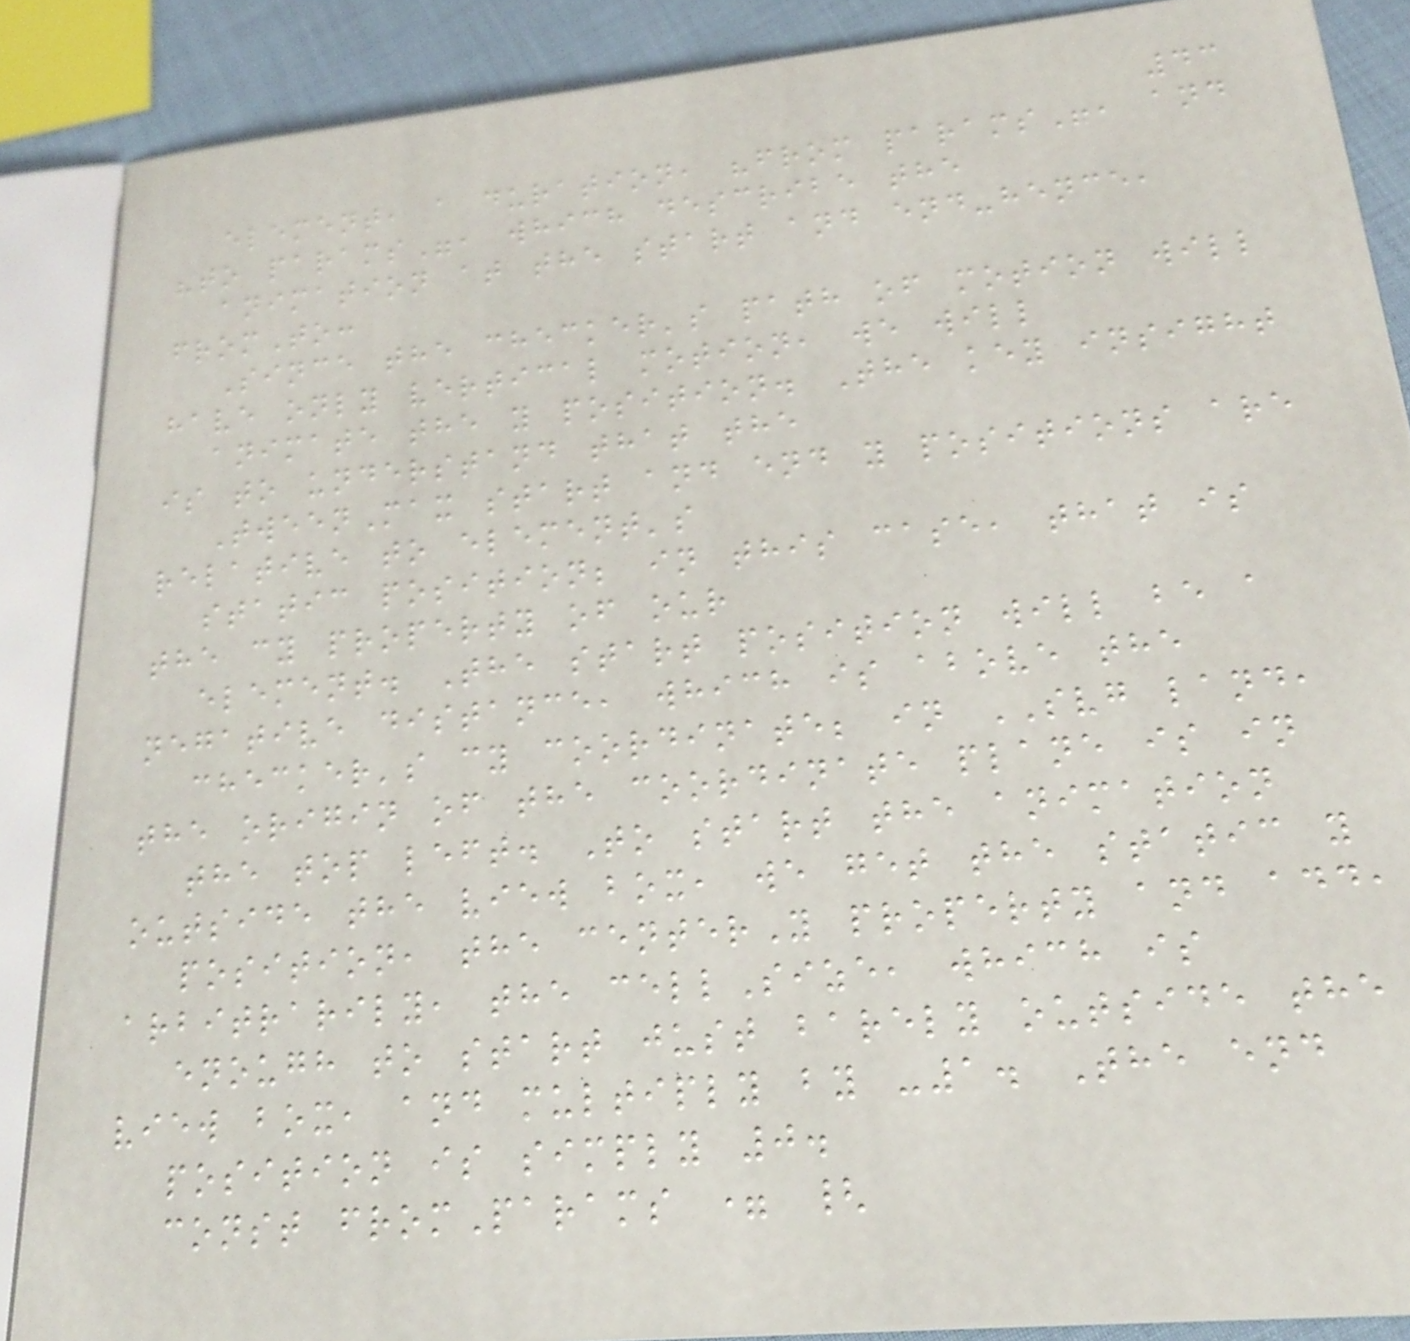43
element, a duration, "from params", and
"to params", which describe the
animation at the start and end-hence,
fromTo:
Since the checker's path of motion will
have only vertical motion, we will
animate the y position. The key insight
is to understand that the
TweenMax start and end y positions are
relative to element's
static position; in this case, that is
the cy property of our
element. The start position will be a
negative distance, which is above the
checker's cy coordinate; in SVG land,
the origin of the coordinate plane is in
the top left. To start the animation
outside the view box, we get the static y
position, the centerY property and add,
arbitrarily, the cellSize, which is
enough to start just barely outside the
view box, and multiply by -1. The end
position is simply 0.
const fromParams = {
